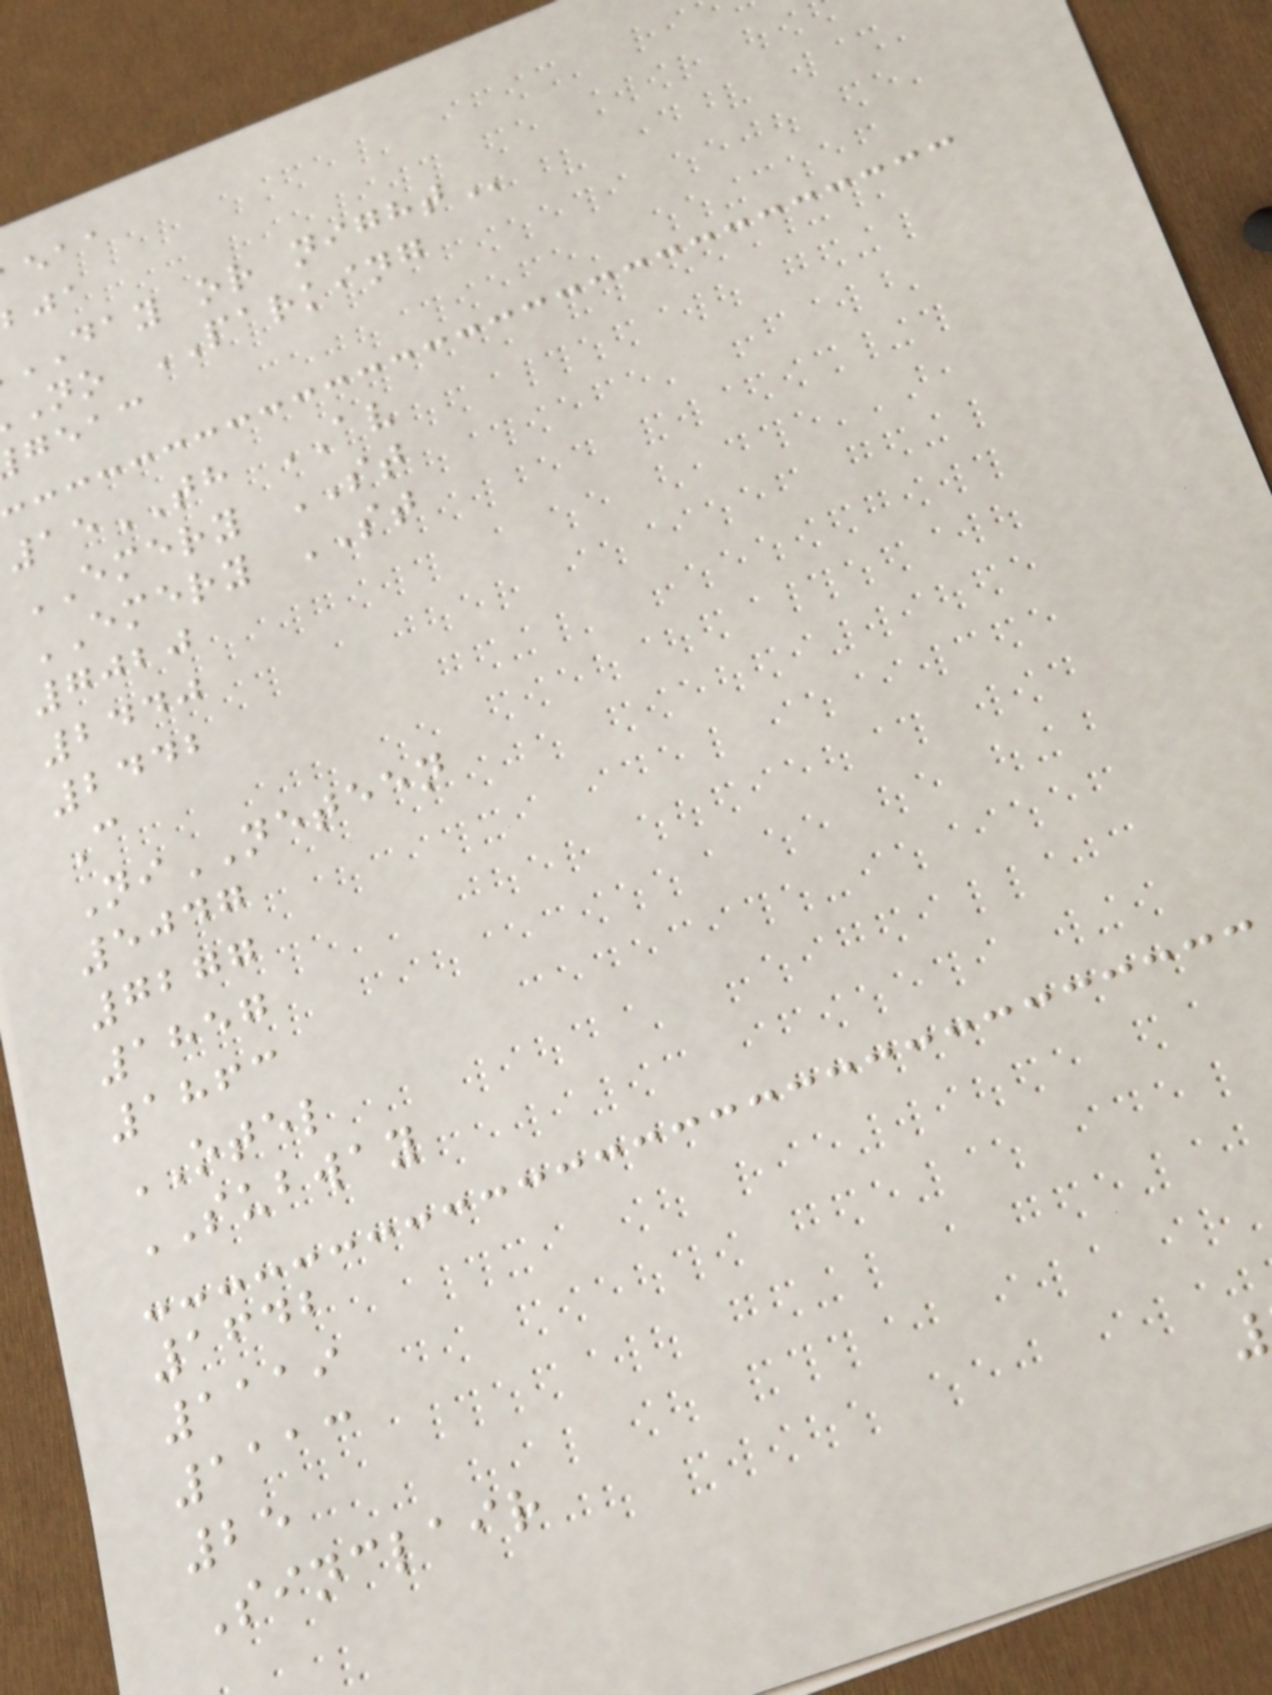DAY or
no PARKING
geac
15TH AV
EMERY ST
EMERY ST
7020
2440
2442
C
NiNETEEN
5047
7277
1857
1863
OTEL
SUBWAY
1642
1119
1113
25
Sinclair
